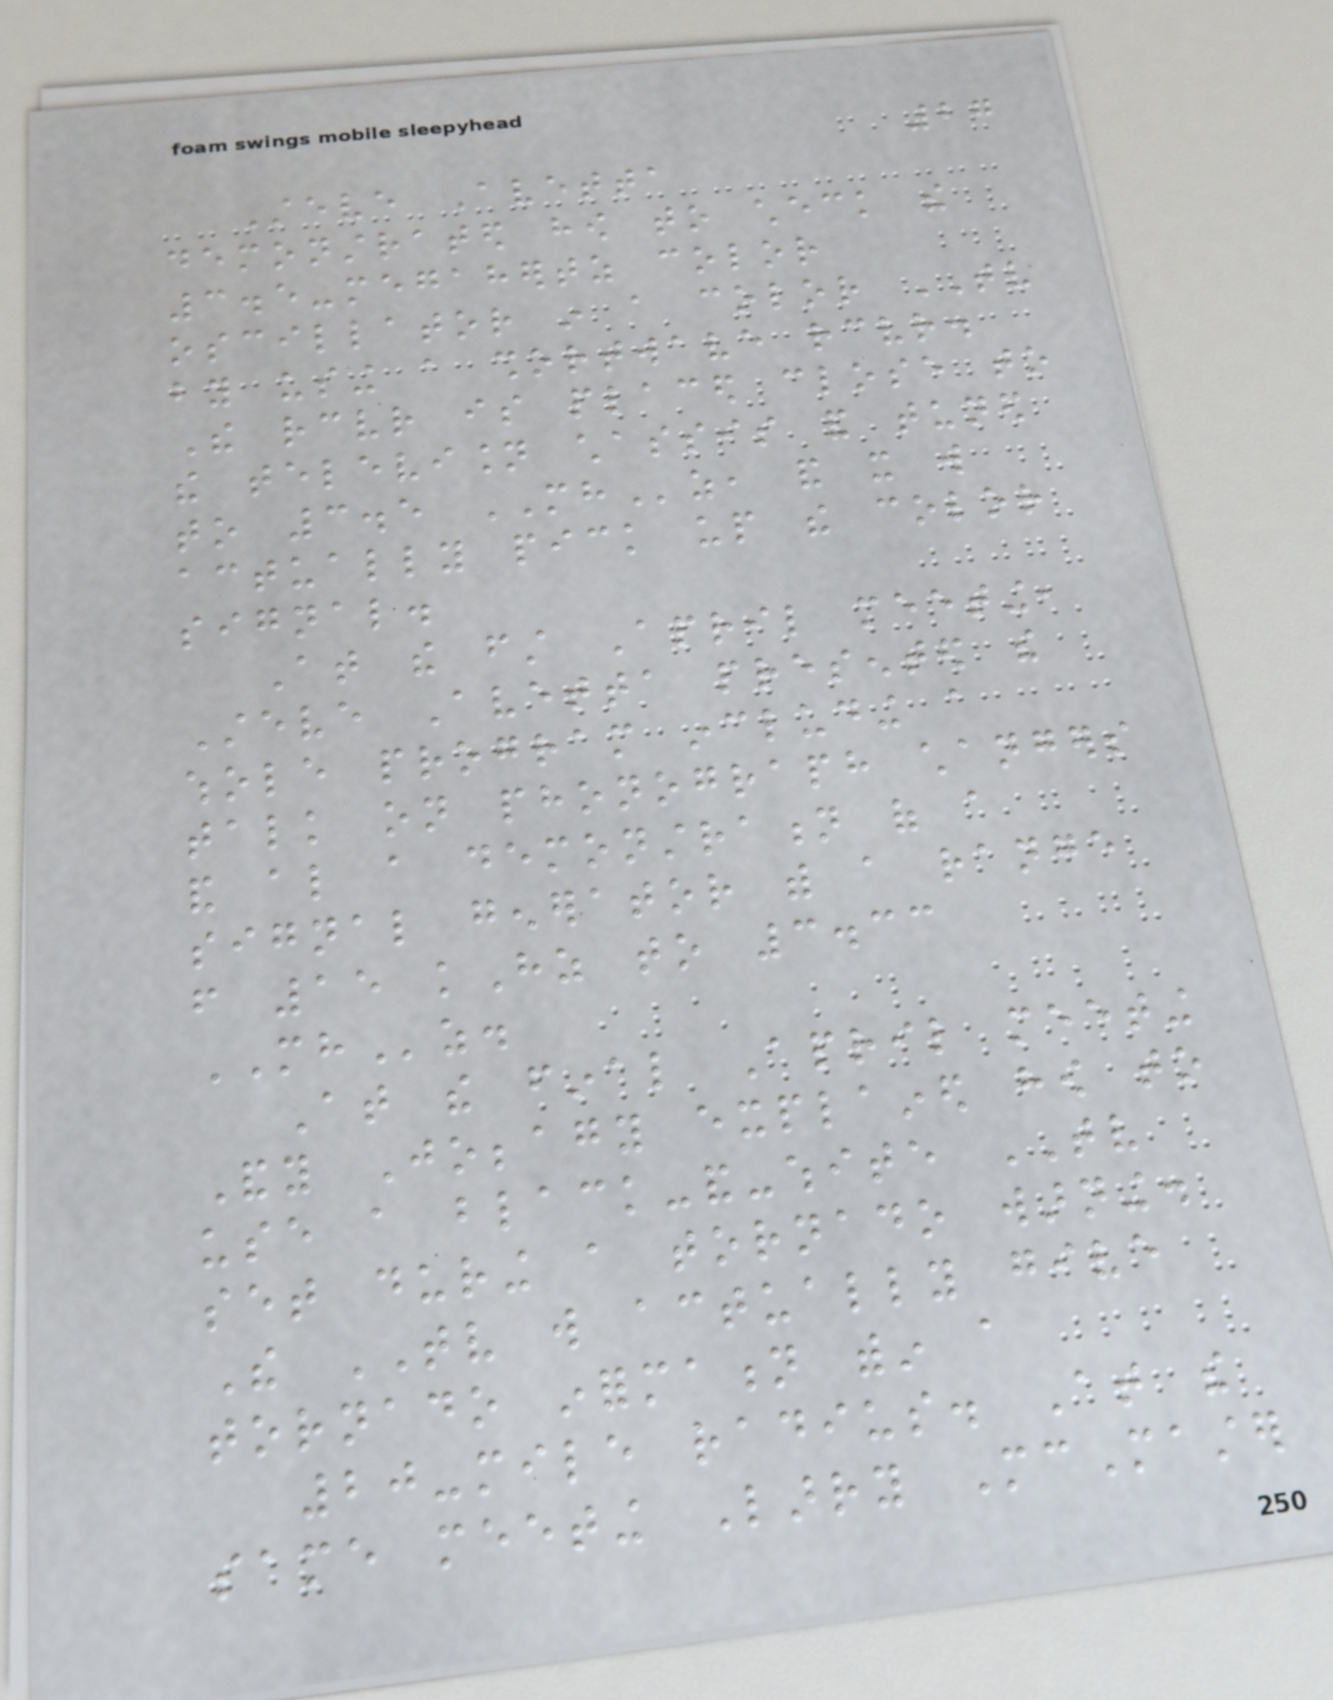27
Steve Avetta
demonstrated how to check the
3.5-megahertz color
oscillator in a color TV
by using a shortwave receiver.
The receiver is placed close to
the television chassis and tuned
to 3.5 MHz, and it will
actually pick up the color
signal.
At the first April meeting,
Steve Avetta presented the
whole program including a
talk on phonograph changers
and also a demonstration of a
signal generator with a range
from 15 kHz to 3.33
MHz.
At the final April meeting
Andy Jobbagy explained how to
use a black-and-white TV
set during a tornado warning.
The TV will actually give
tornado information within a
20-mile radius. At the
same meeting Larry McMaster
